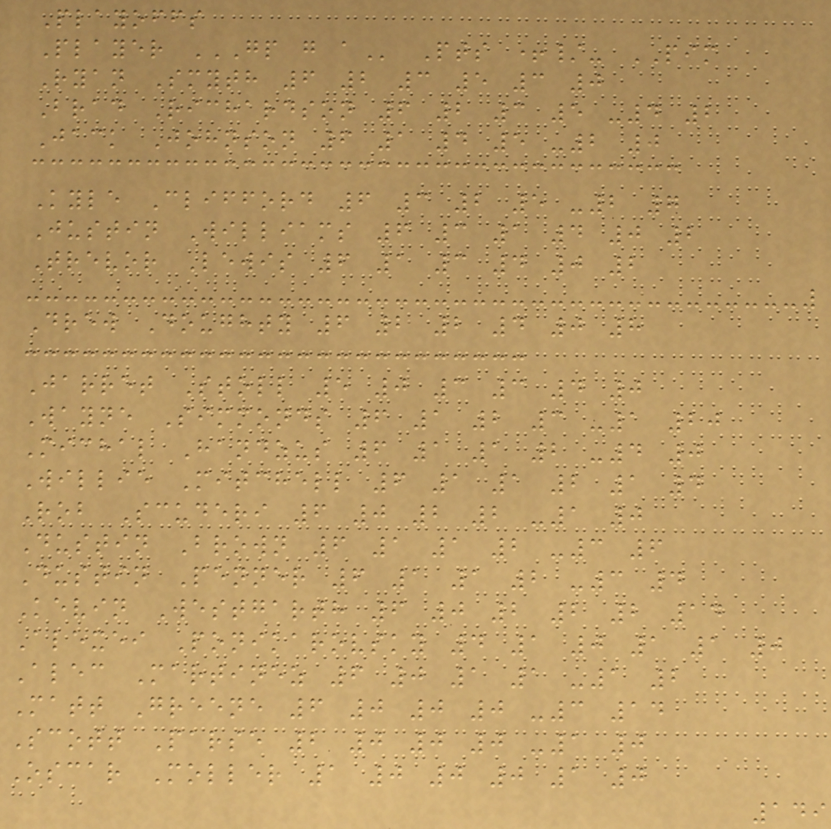Playoffs
Player GP G A Pts +/- PIM
Ryan Smyth 6 2 3 5 3 0
Brad Richardson 6 2 3 5 -4 2
Jack Johnson 6 1 4 5 -2 0
Kyle Clifford 6 3 2 5 -2 7
Justin Williams 6 3 1 4 0 2
Trevor Lewis 6 1 3 4 0 2
Drew Doughty 6 2 2 4 0 8
Jarret Stoll 5 0 3 3 4 0
Wayne Simmonds 6 1 2 3 -1 20
Michal Handzus 6 1 1 2 -4 0
Willie Mitchell 6 1 1 2 1 4
Rob Scuderi 6 0 2 2 -1 0
Dustin Brown 6 1 1 2 -3 6
Dustin Penner 6 1 1 2 -3 4
Kevin Westgarth 6 0 2 2 2 14
Alexei Ponikarovsky 4 1 0 1 1 0
Alec Martinez 6 0 1 1 -1 2
Matt Greene 6 0 0 0 -3 14
Scott Parse 2 0 0 0 -1 0
Oscar Moller 1 0 0 0 1 0
149
